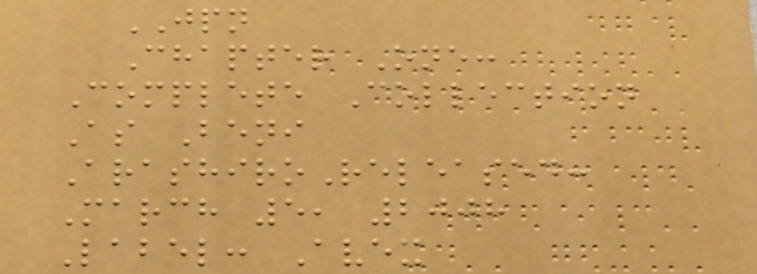JPN
Chapter One:
Complete Collection
As Beni
ArashiroReleased:
March 5, 2008
Label: Avex
